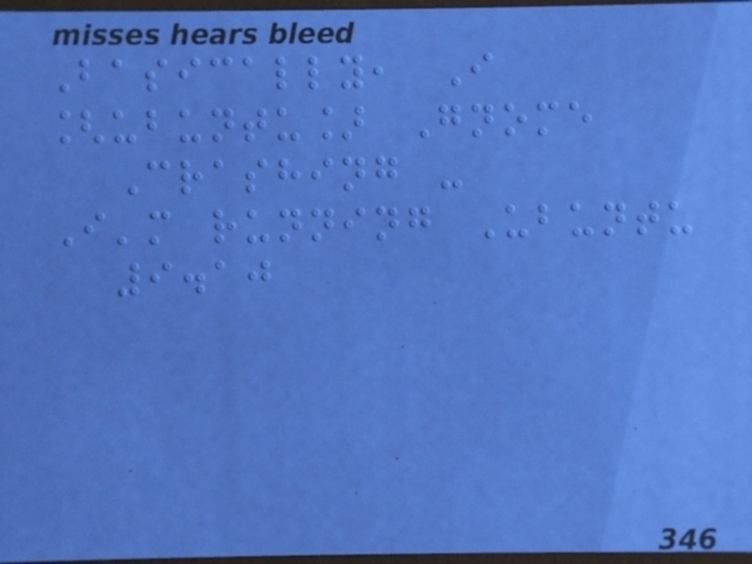Basically, I
[ubuntu] Gnome
Crashing -
I'm running Ubuntu
9.10
